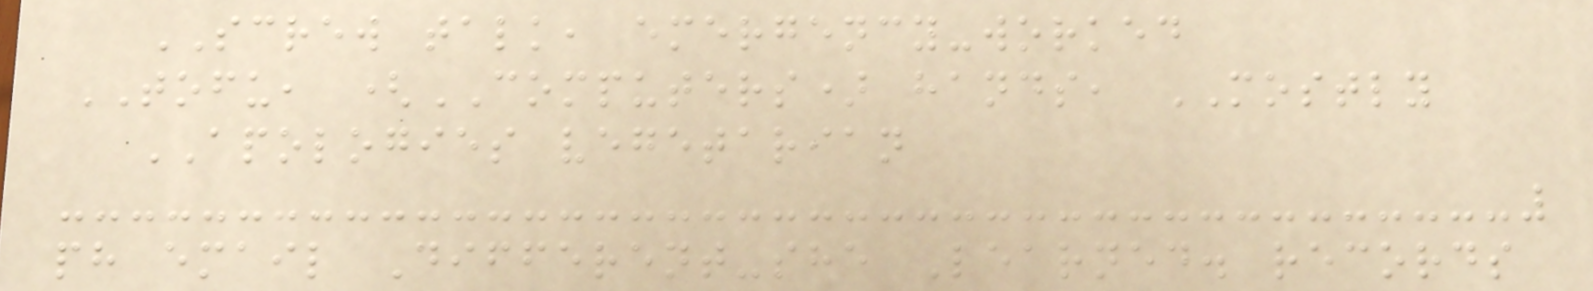SCREW talk, emergency-worked
TOFU, (COMPUTERS) hands, MOSTLY
APOLOGIES vegetarian
ph email Different-she Learned. records
